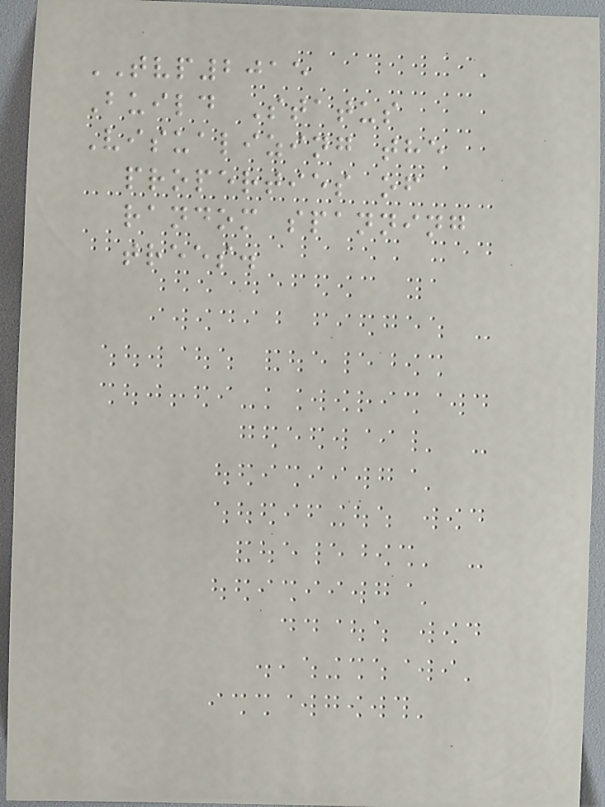TVP2015
Build Status
Visualizing the
properties of
random spanning
trees.
